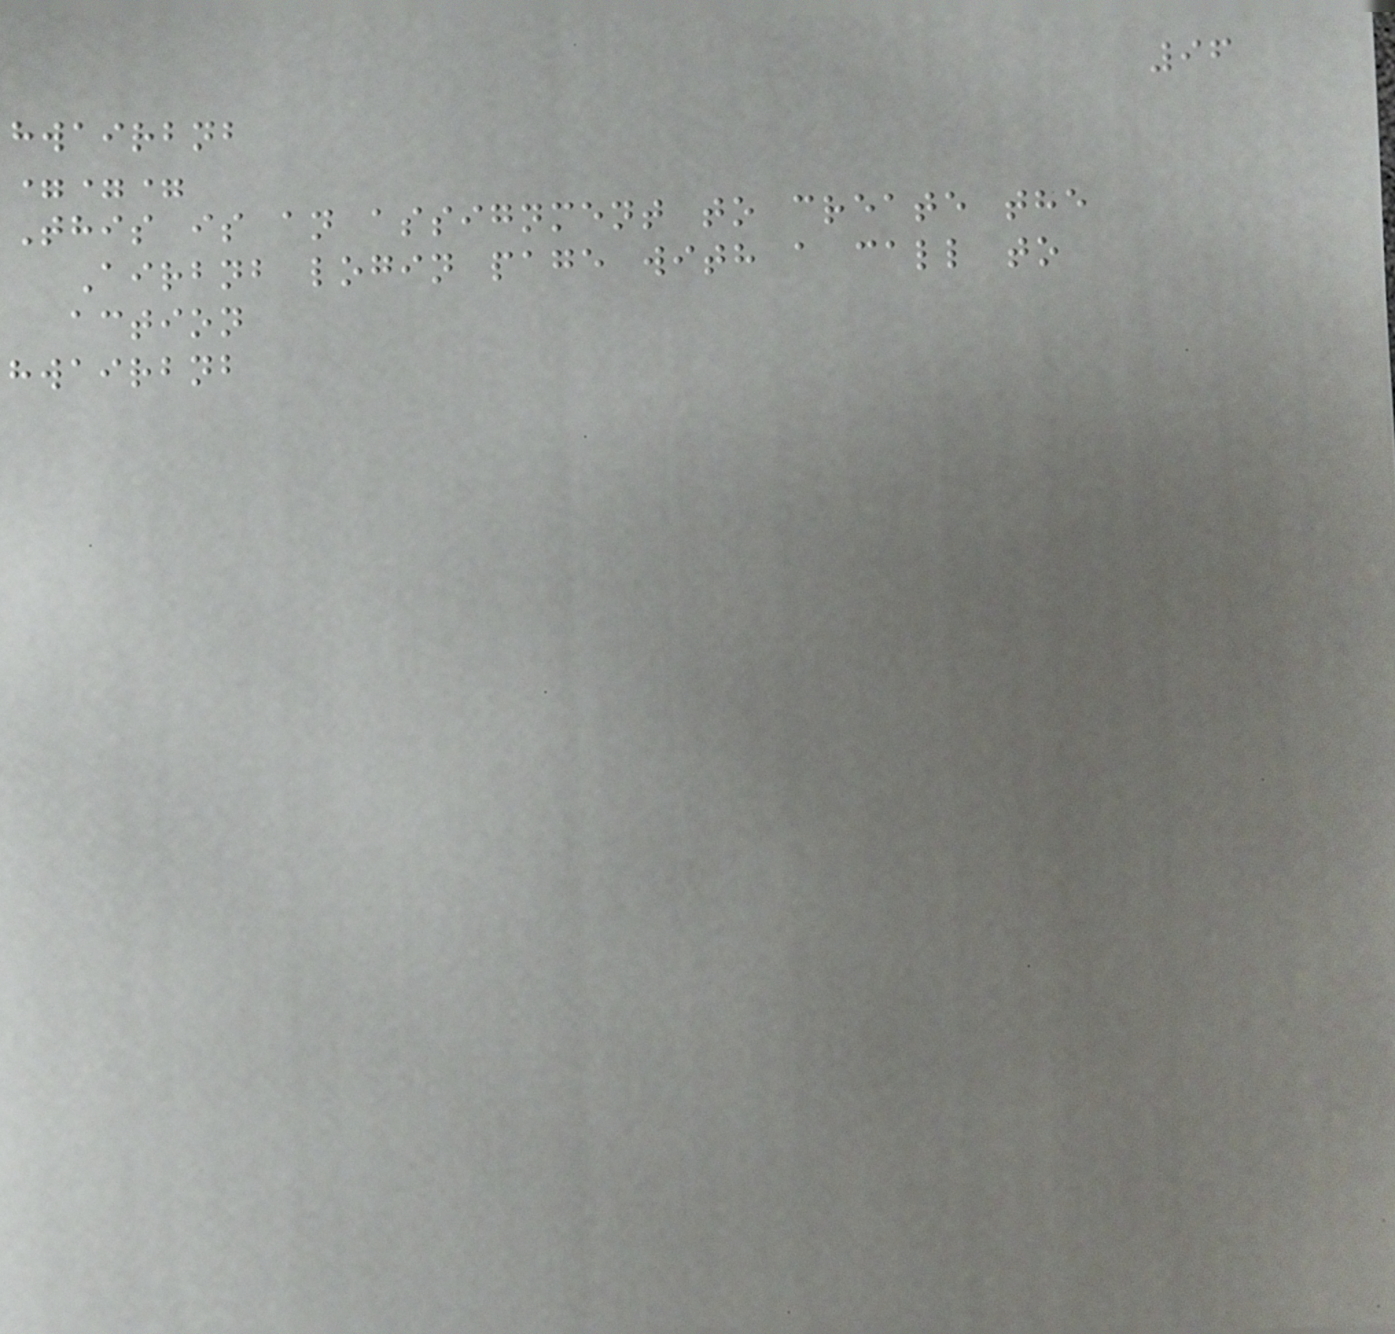96
hwairbnb
===
This is an assignment to create the
Airbnb login page with a call to
action
hwairbnb
